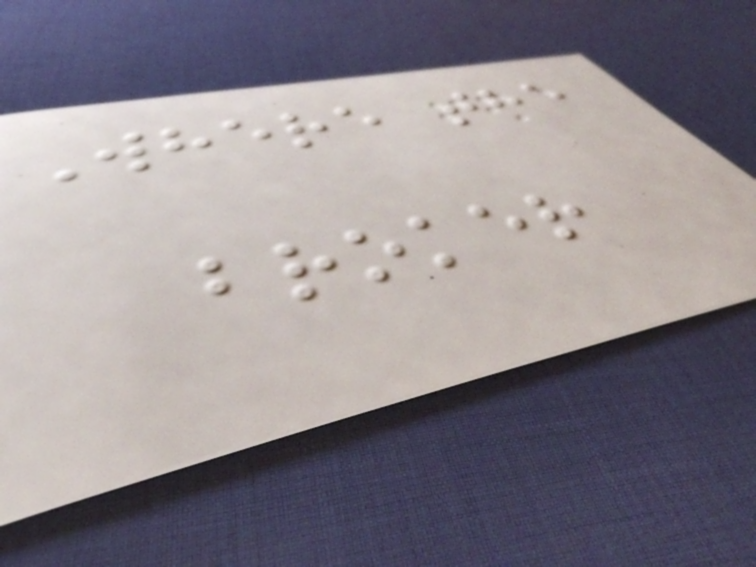Where the
broker
